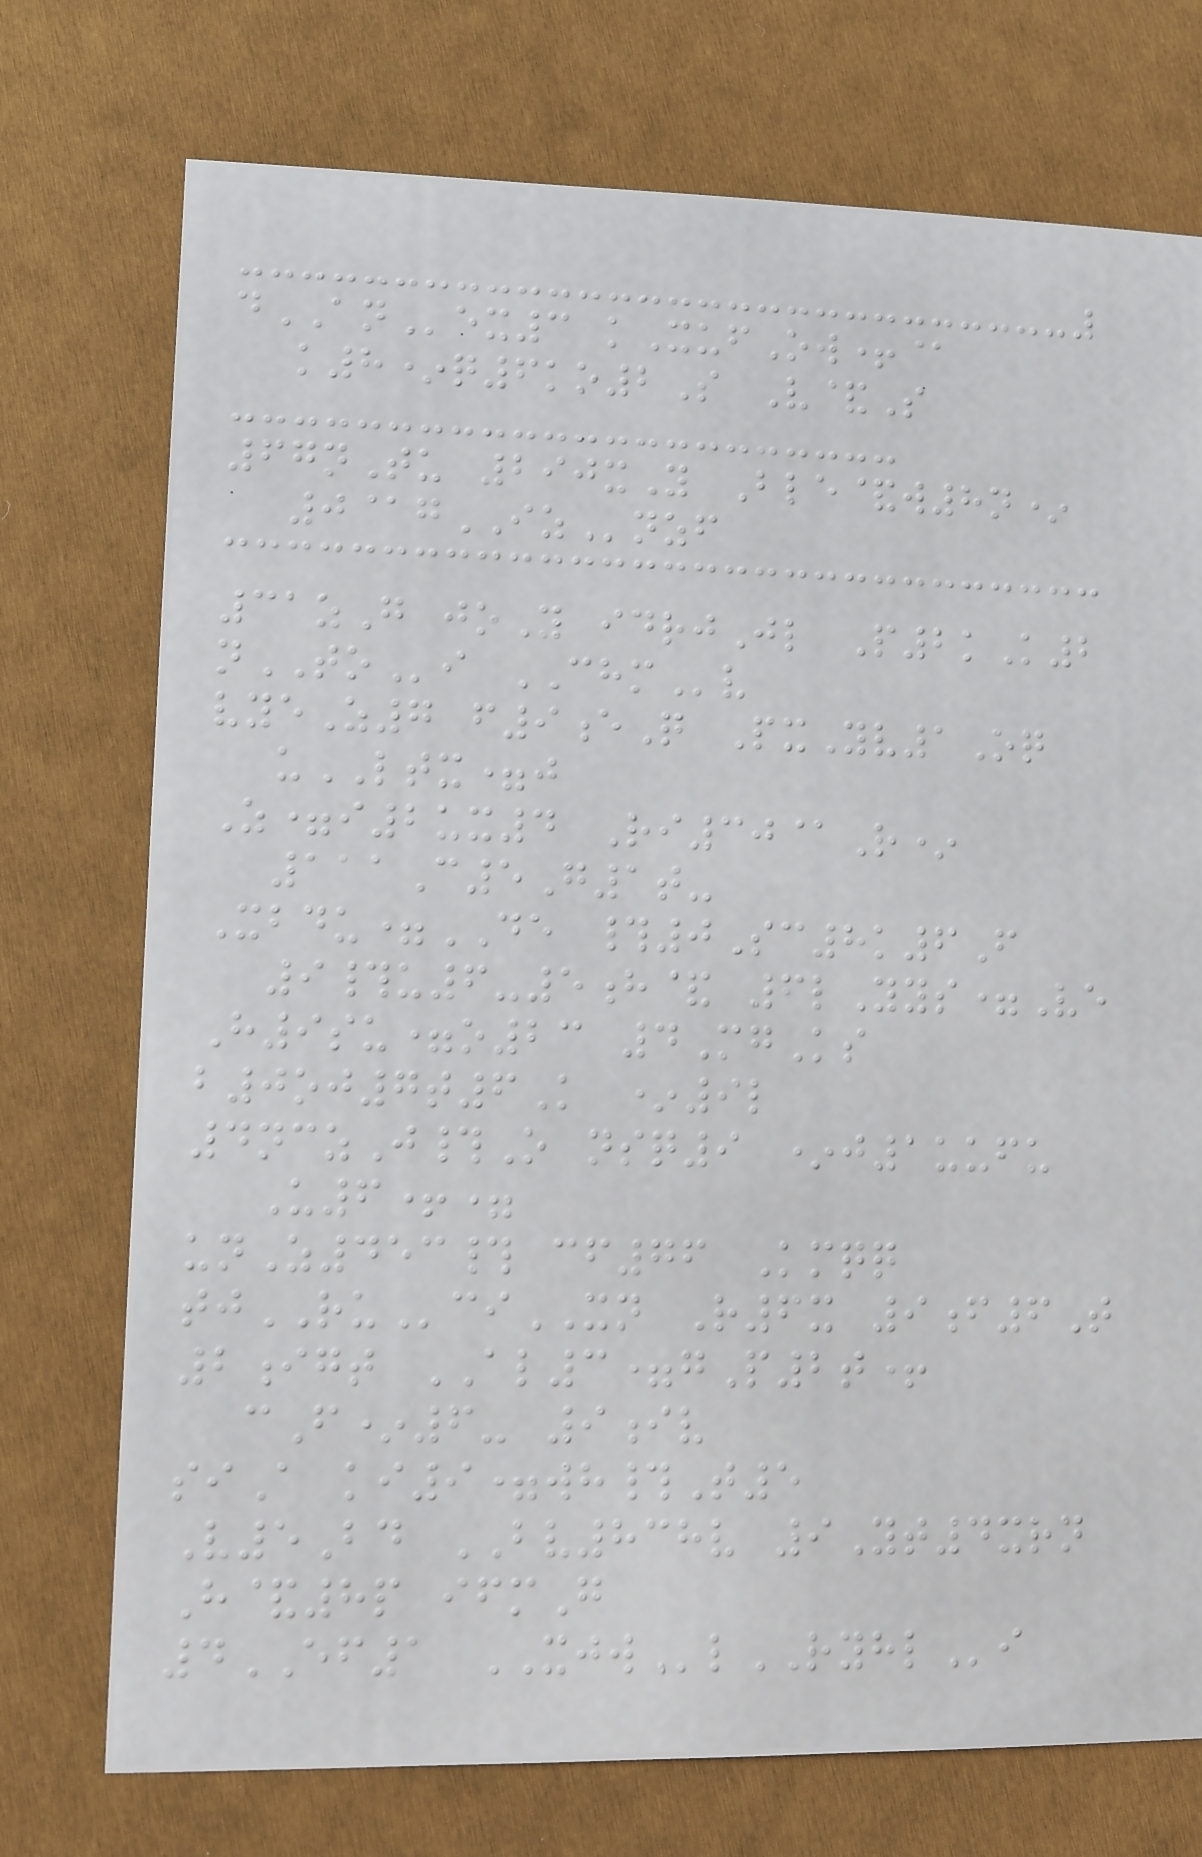dANex3 kXufOw+@
k8*q6ko2S V&S
67nTu 290xY Ble&w8n*
0@gIZnzf
31zG joY idrjJl P2kK2
nTOi CHMv
vyeZ7 f9eQ PxYv1Oq
uLTX=j
Z=i2ux4 Ri30@R*
111C5G1t-
Xbdu=DE #0Sc8k6F
9#u6-5h& 6lYys=Ve
H9su=o23 4MgKs
b0oj7t6K *9l
4nczJ#O nsq9 *j1uufu
U6+=
unZ453# cf76 Kmqq
tjRUciXN R6x 9f6T
2igt AL3=gP2t+
cF*6- 9iv
siA ki9=wh#T5
V5Bd BV838v 9Yt4xrn
H&8p ifmG
4EF1 XJWlRYHLi
